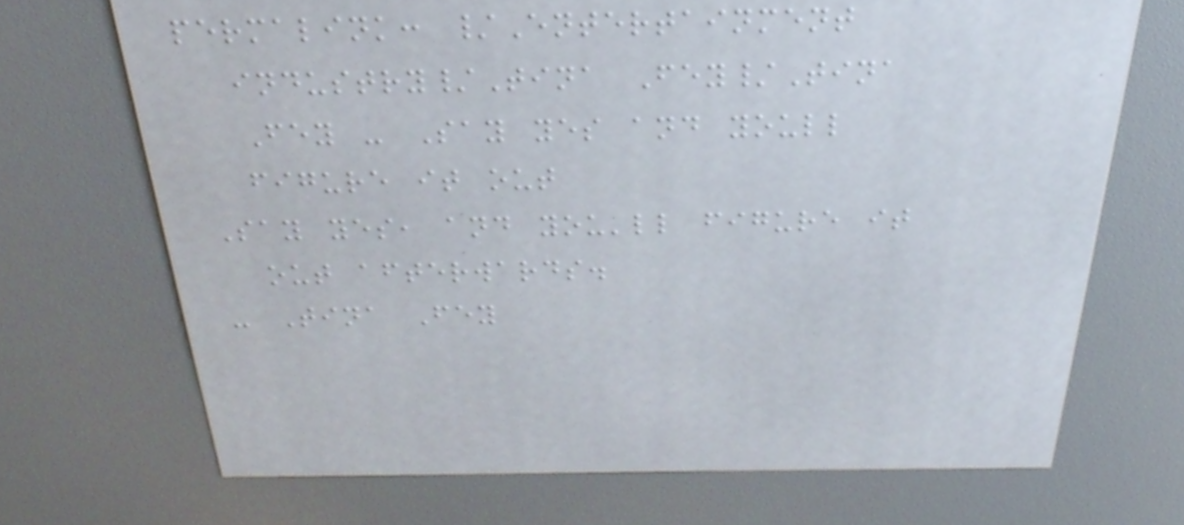permalink: /Entertainment
industry/Tina Fey/Tina
Fey - Say yes and youll
figure it out
Say yes, and you'll figure it
out afterwards.
- Tina Fey
